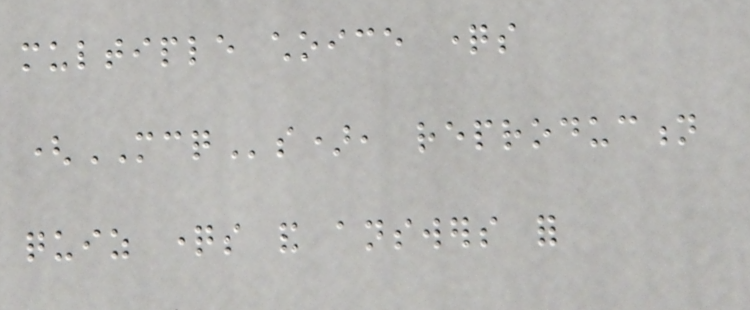multiple choice questions
(MCQs), reproduction
quiz questions and answers for
